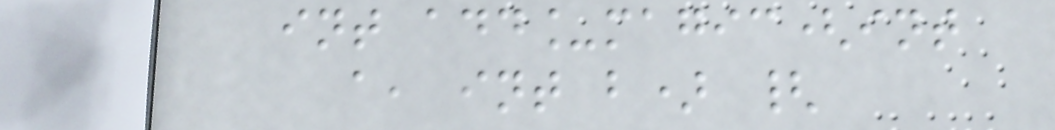int add_magic(int
a, int b) {
